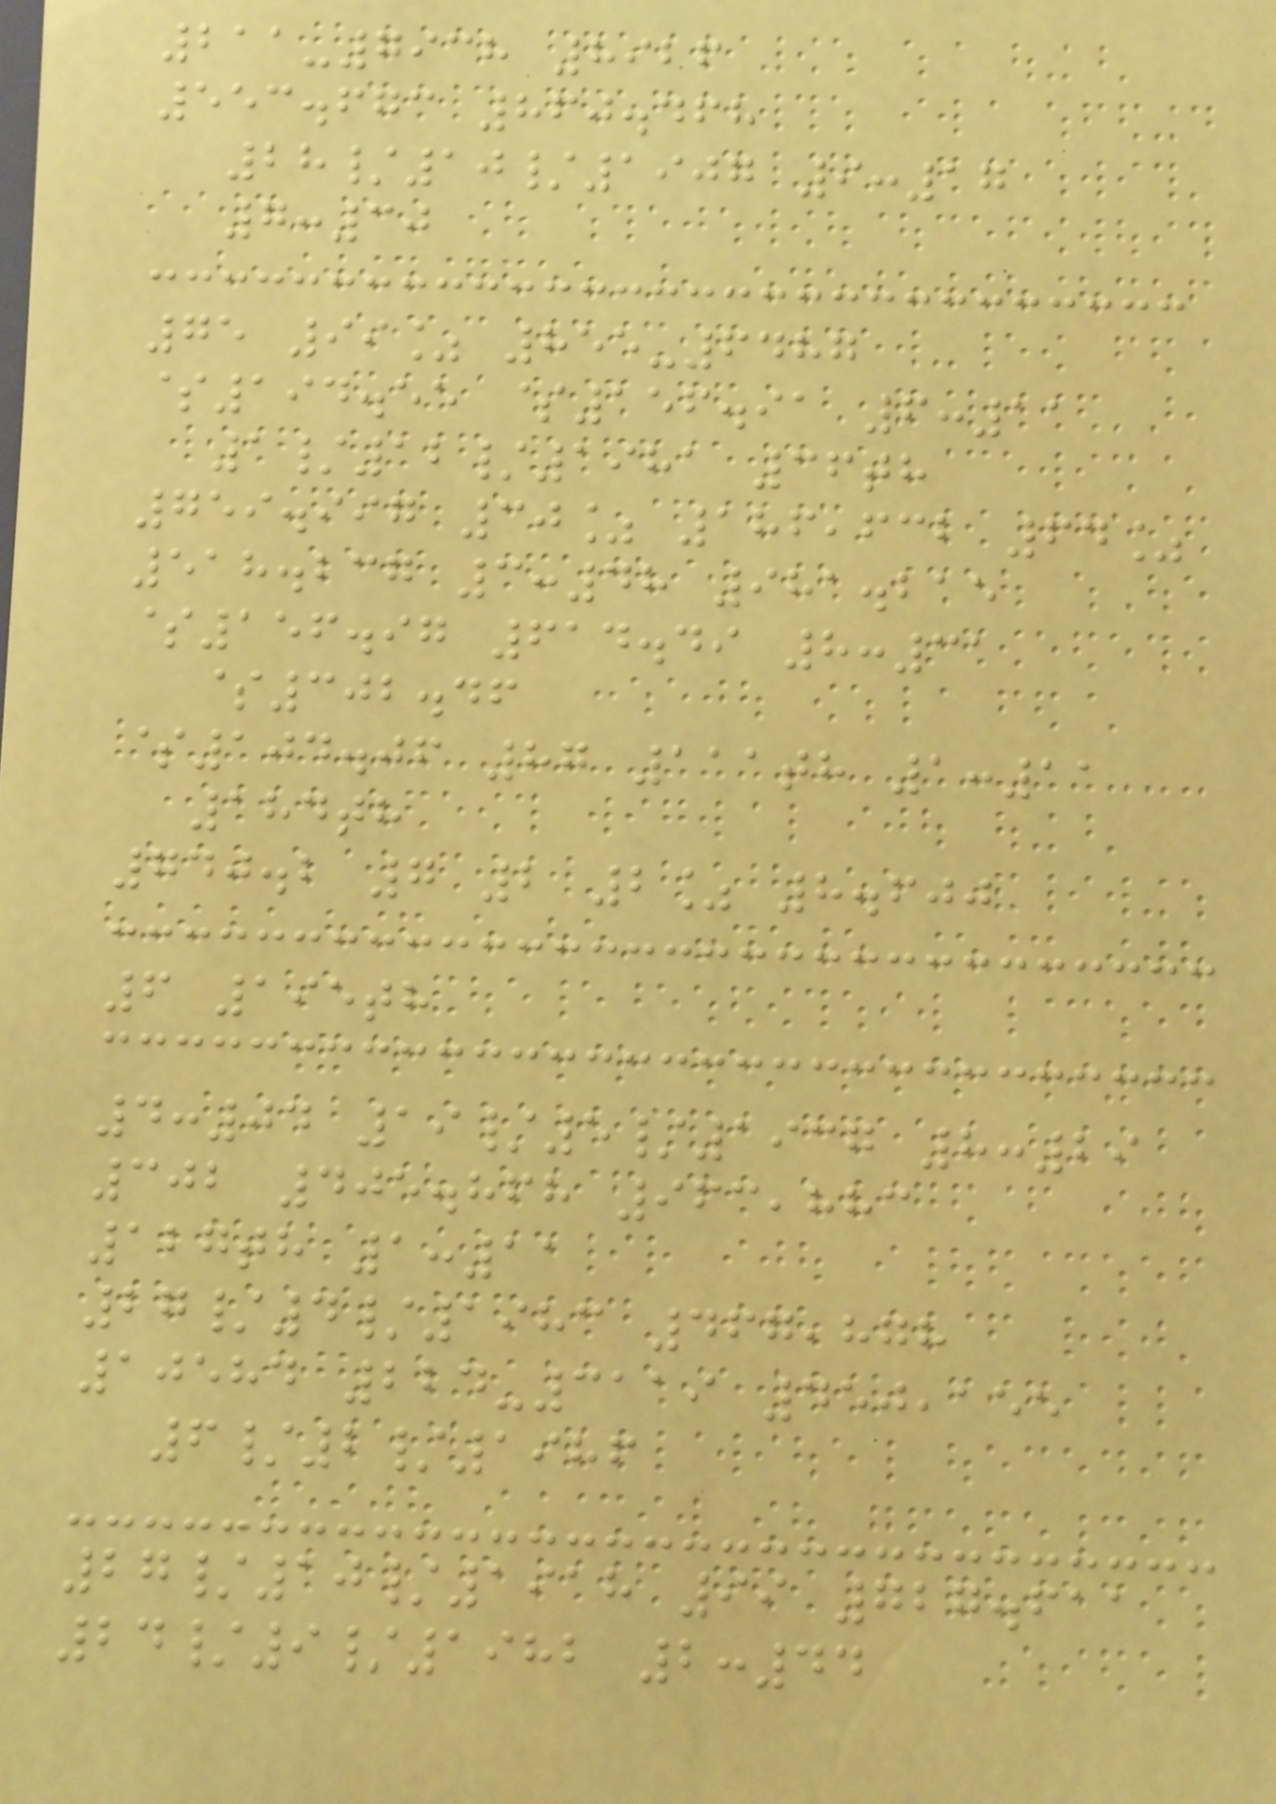211-7938 8926
553.673 860.468
28/10/1907 9:17
7:30
75 99% 855-6487
$194.55 $156.91 6:11
1/12/1981 36th
759.997 30% 186,632 64%
518.237 3:48 981.215
$156.97 614.49 8:31
$302.46
$104.06 87 111th 1:11
184th
740.2 7 2 2% 8.600
6 195th
4:04 19/5/1937 8:29
302 405.868 963,883
127th 1:11
27/4/1983 467,878
10584 224-3119 450,155
6/2/1986
27/10/1918 99 727.611
24/9/1982 2:44
